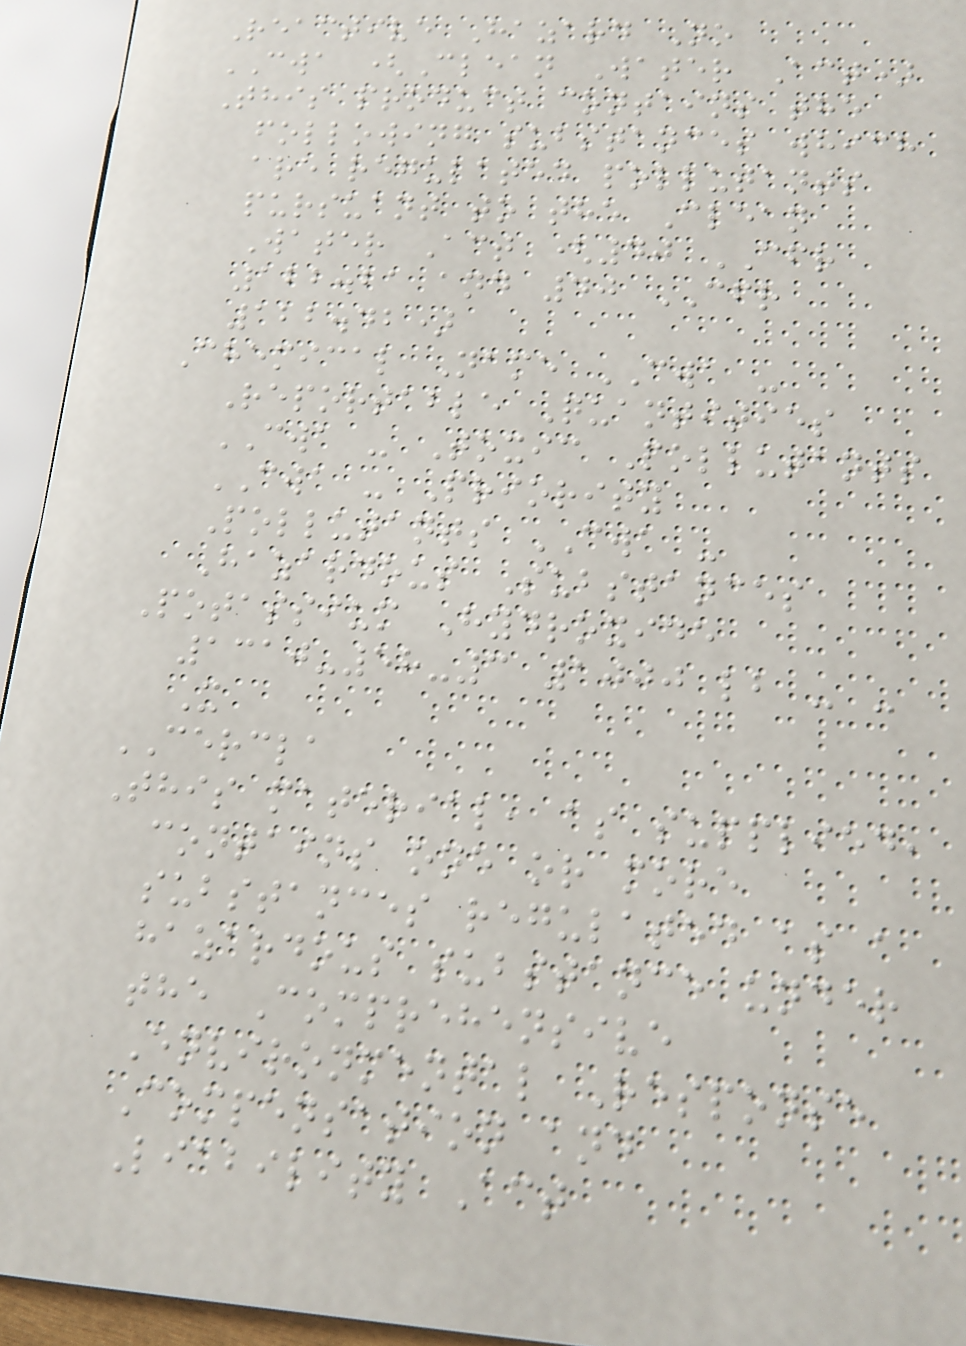Reactive Hazard No
CWA (Clean Water Act)
This product contains the
following substances which
are regulated pollutants
pursuant to the Clean
Water Act (40 CFR
122.21 and 40 CFR
122.42)
Chemical Name CWA -
Reportable Quantities
CWA - Toxic Pollutants
CWA - Priority
Pollutants CWA -
Hazardous Substances
Potassium Hydroxide
1310-58-3 1000 lb - -
X
CERCLA
This material, as supplied,
contains one or more
substances regulated as a
hazardous substance under
the Comprehensive
Environmental Response
Compensation and
Liability Act
